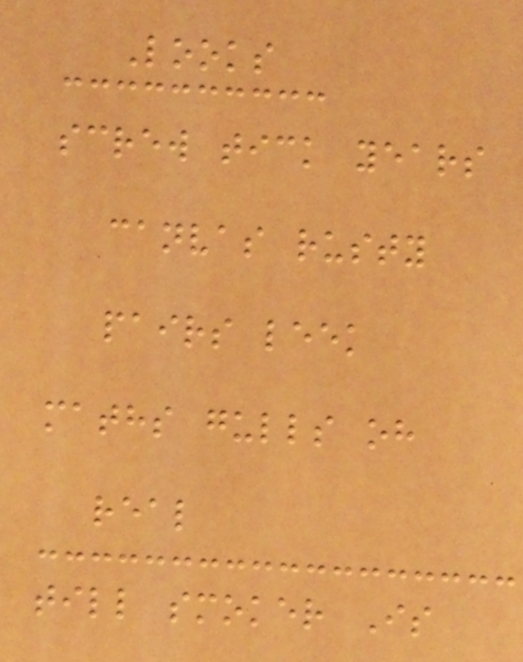Looks
screw tick years
canvas rusty
pairs leek
maths gulls oh
real
till smoker Is
